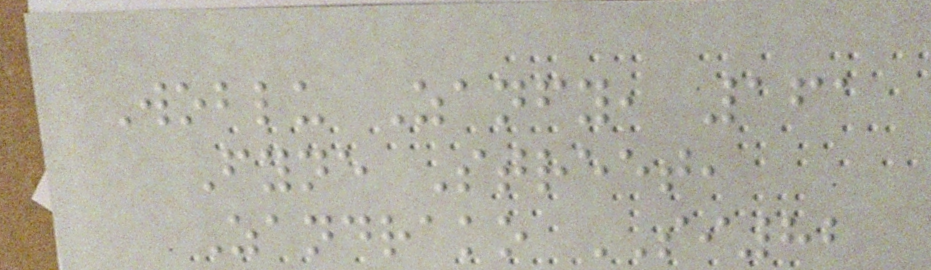Woblu Zanfy, 161
Fyne Street,
Zandrako SI82
